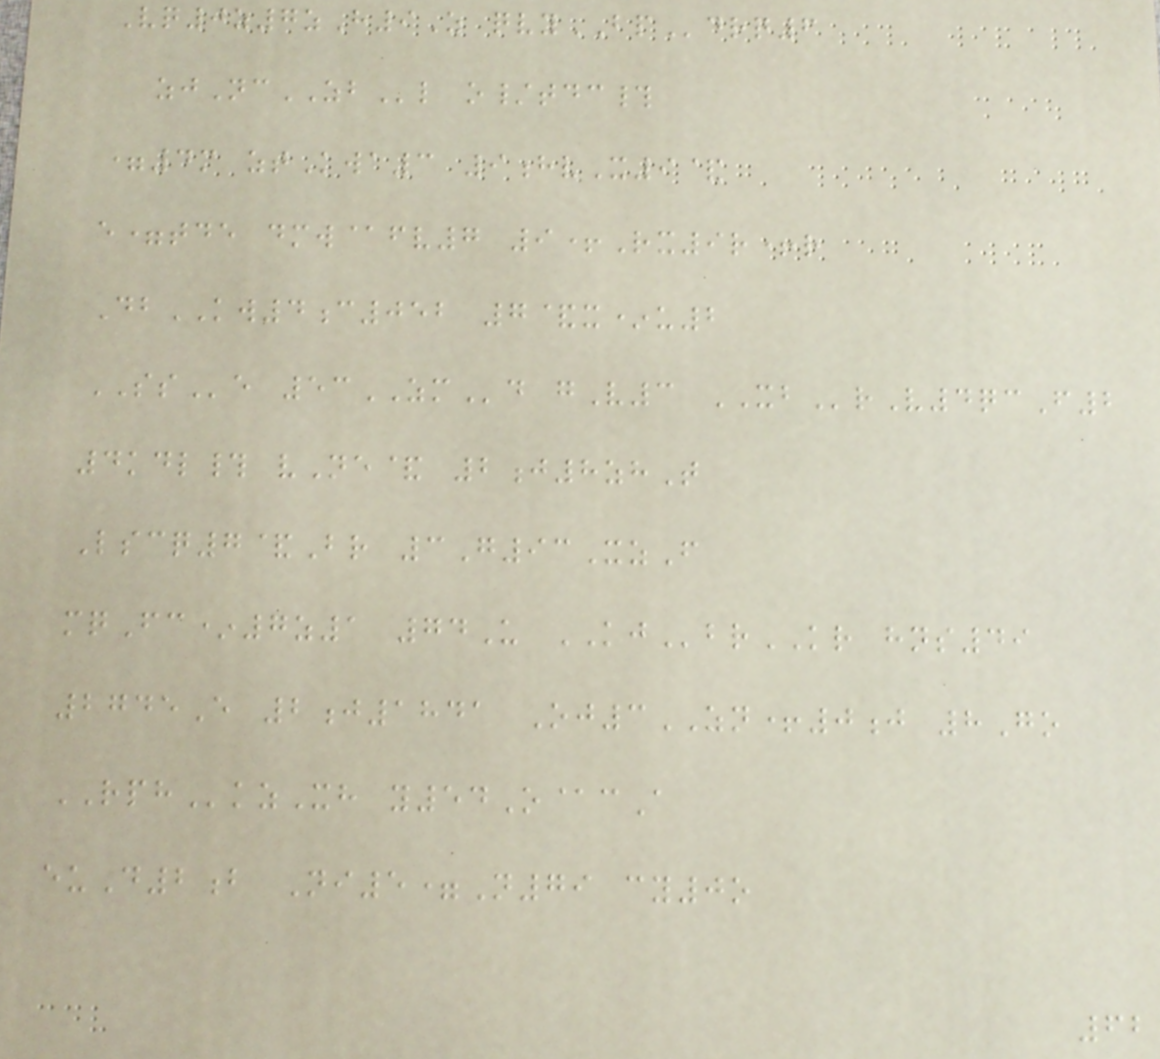Vq0z7zH9Z qvyBPdrq6
zjNcZBl o/tdc#
=4m ztKwa3 9hvX9&
e=tde dmw@fv7 9+Rx9r+r
DbKW4c052 7&x*u2
SSe 53ZMd gV3 XBrV4qcF2
4kdl# vNe& 2j8zhT
Lscq7&Br 3G93XzF
mqFc*7z1 74U KJbrKR hns49
2745E 2j1841 Oj3ZN+0j 8Go
RPHkzXh y54O@cA
euD2b Ni5=N79 cy0o
62
